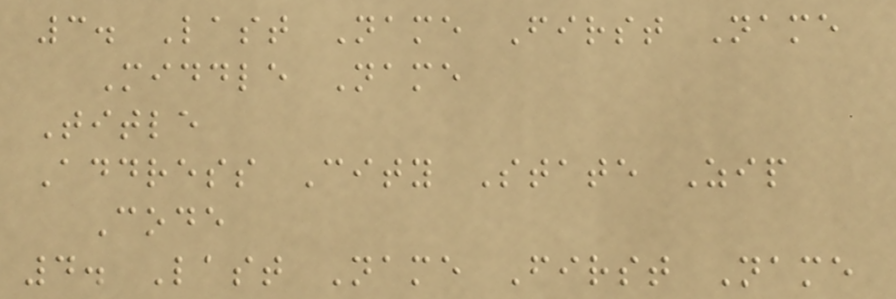3. Last Name First Name
Middle Name
Title
Address City State Zip
Code
4. Last Name First Name
